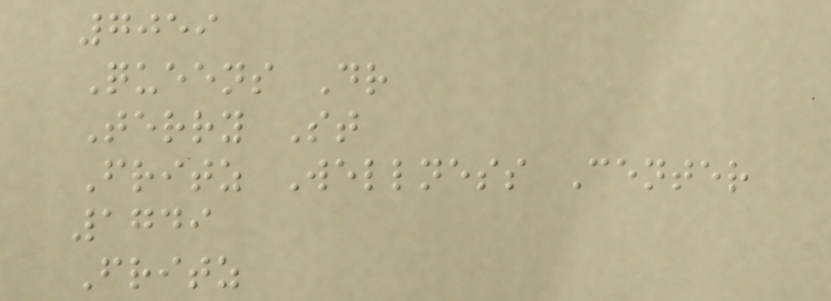7059
Queens Dr
Terry St
Fritz Wellness Center
1749
Fritz
